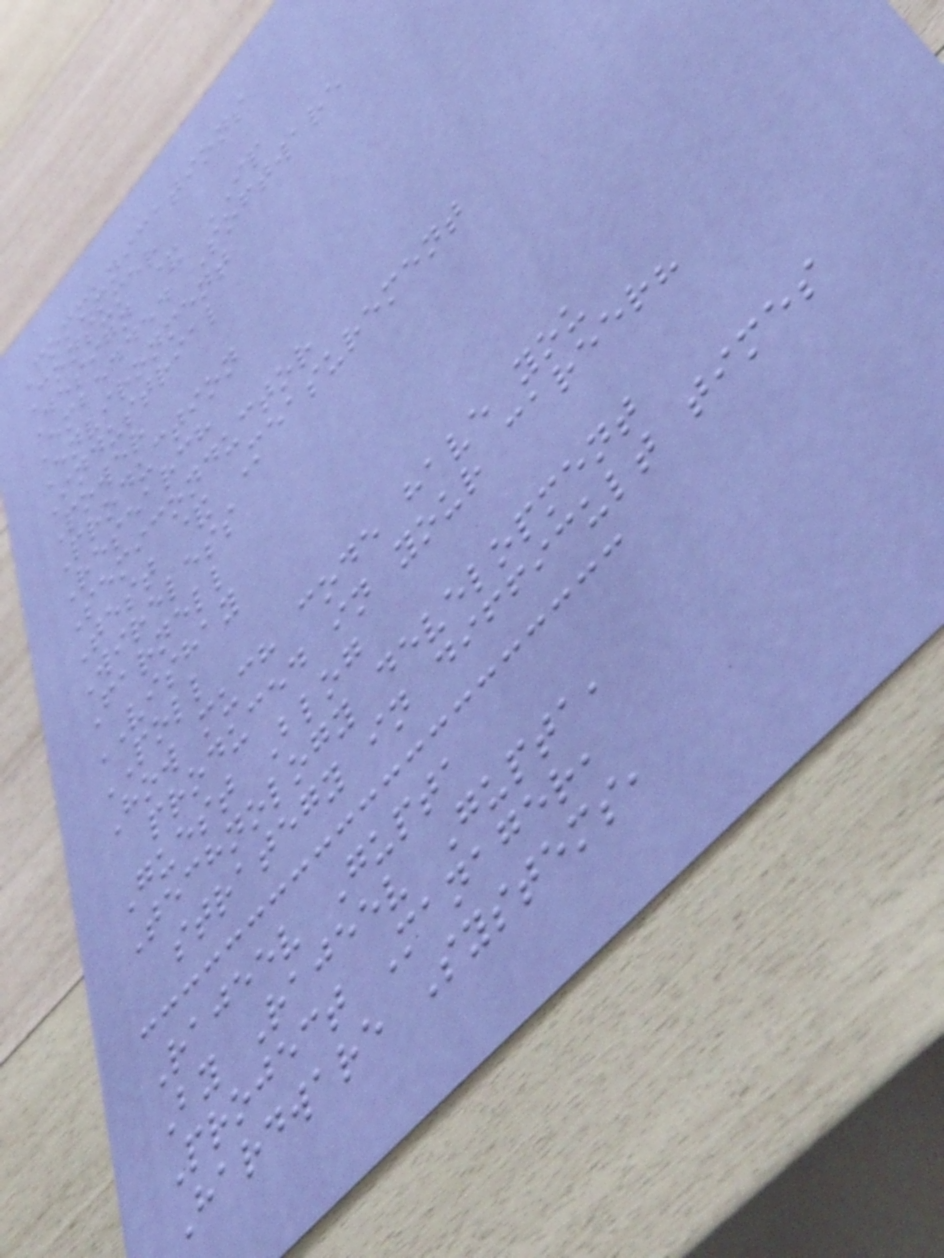Communications
Consumer
Design & IP
Embedded Software
Environment
Industrial
Power
Production
Research
Semiconductor
Test & Measurement
Wireless
Farnell
VISHAY
POLL
How much code have you
produced in your career?
Guest Blog
Technology development
strategy in difficult times
Rajeev Gupta
By Rajeev Gupta,
Project Manager,
Hardware Systems,
